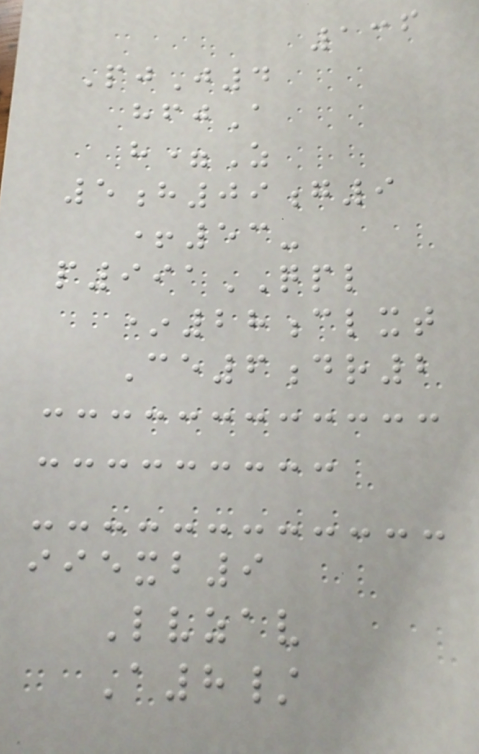136
PjJ4
hfjA
h=Z
5h09g9
+53-
p991QPL
*28clxt
Ce6dr2
iiexb9
Lvzav
A8/
